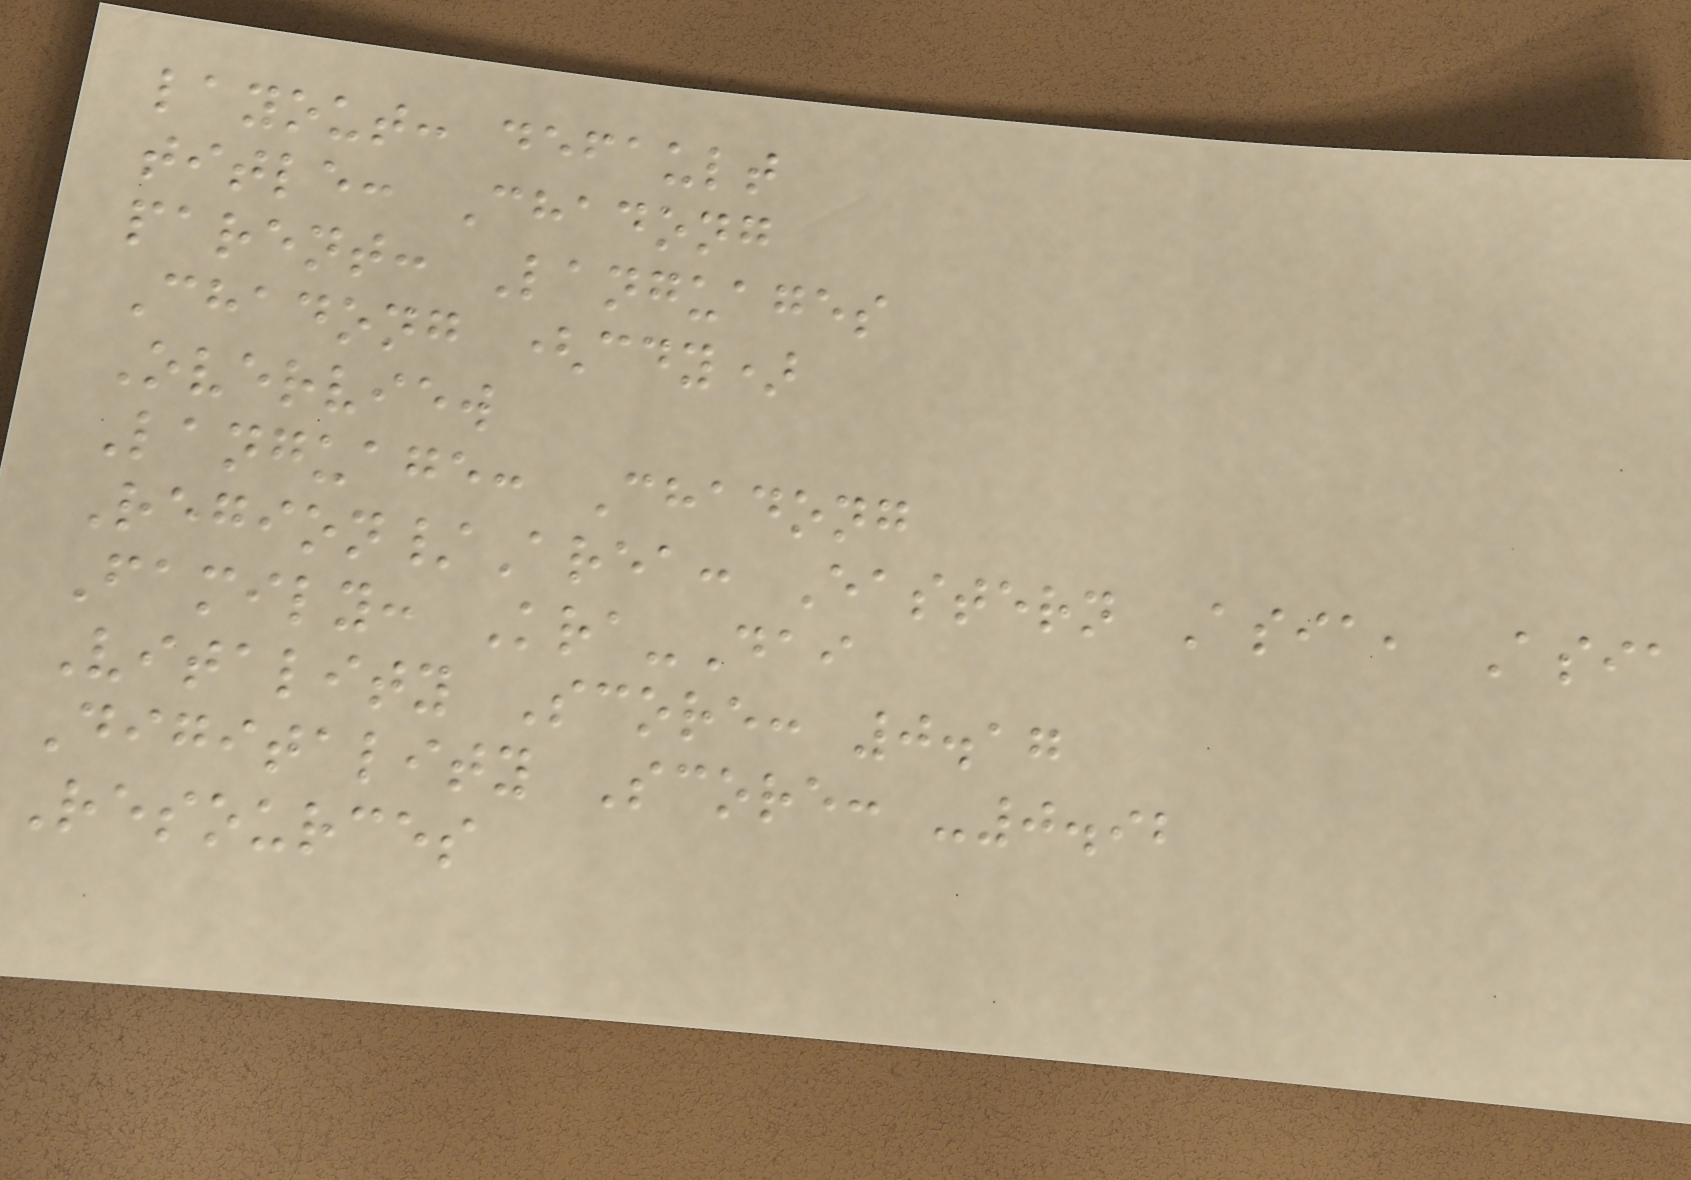layout: default
title: Chadong
parent: Languages
Chadong (cdy)
Overview
Language: Chadong
Region/Area: Eastern Asia, Asia
Family: Kra-Dai
Vitality Score: 0.17
Digitality Score: -0.92
Resources
